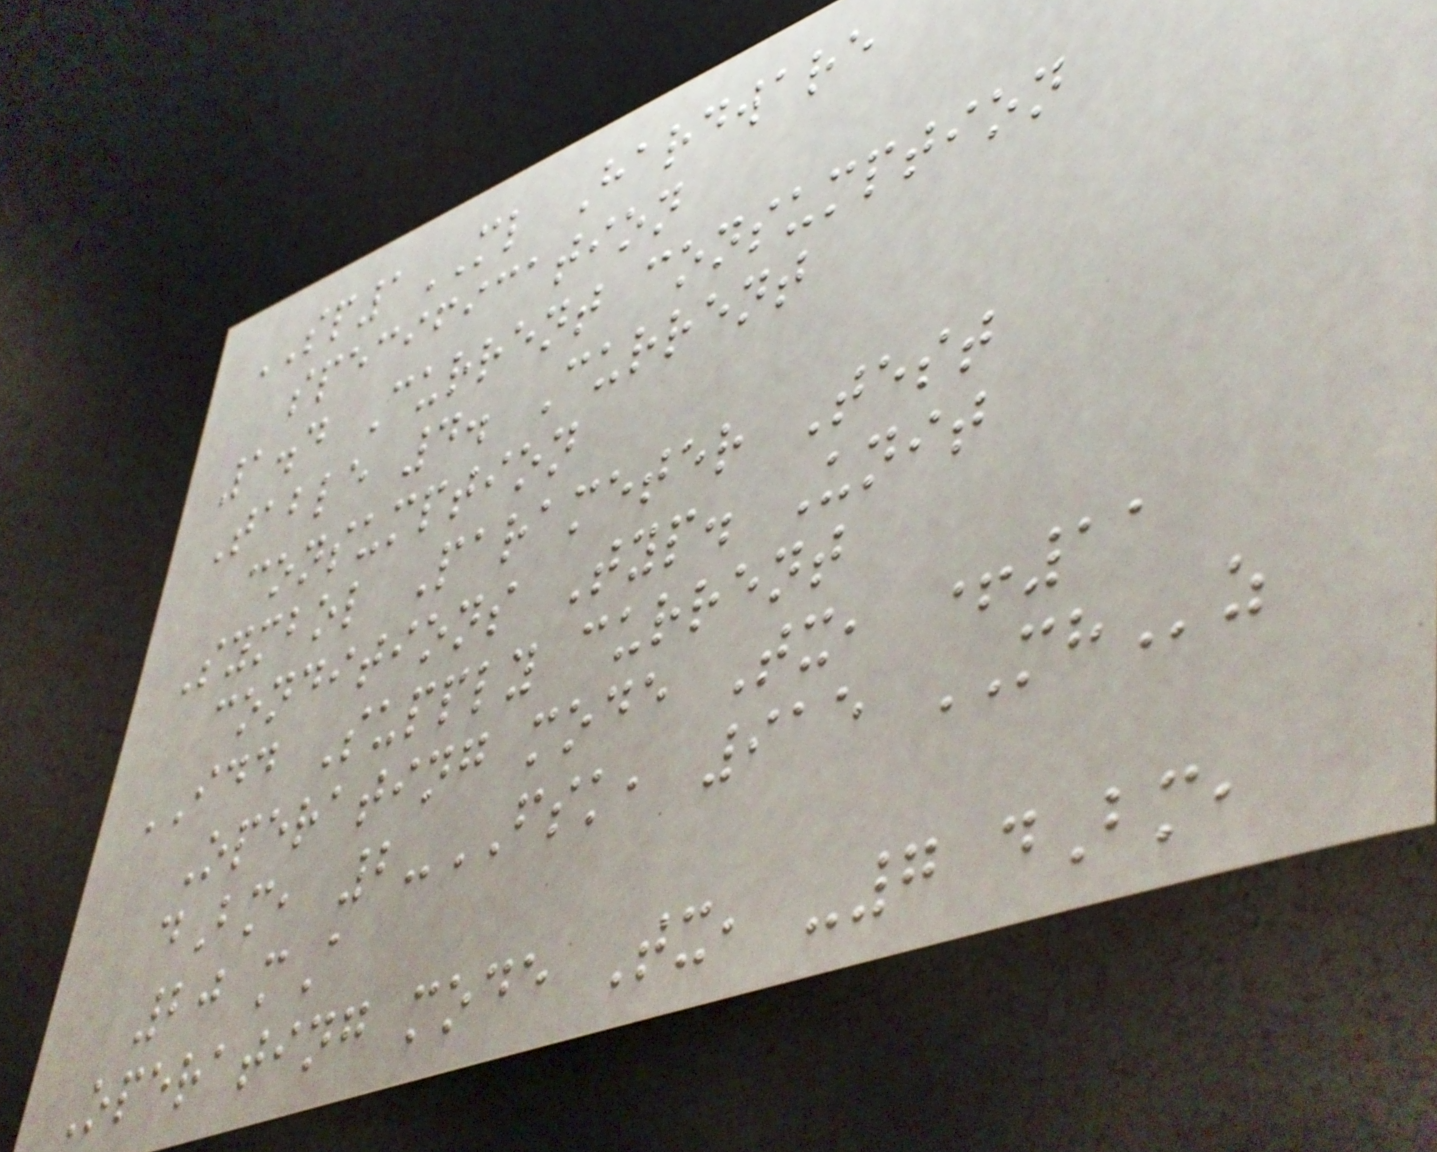SP1ML Hardware
specification
1.4 Current consumption
Table 4. Current
consumption
Symbol Parameter Test
conditions Typ. Unit
IDD Supply current
Operating mode Tx, +11
dBm, 2-FSK, 915 MHz
20 mA
Operating mode Tx, -7 dBm,
